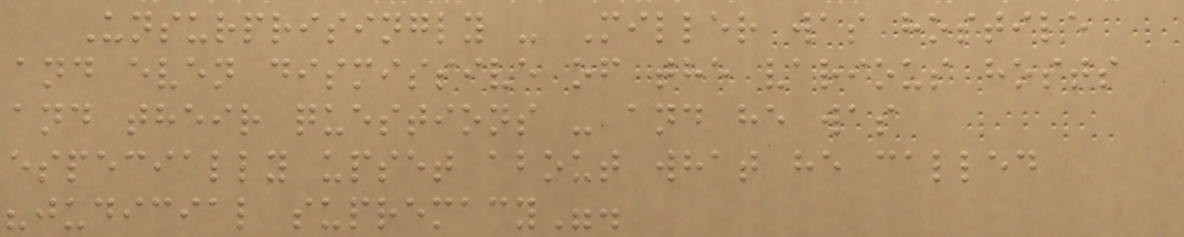Unsurprisingly - Miller was hostile
and even dismissive of the various hosts
and their questions - and he was
especially upset about what he called
"judicial supremacy".
